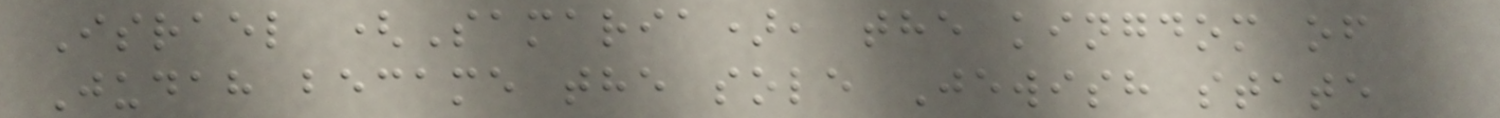Israel (Samaria), the kingdom of
Judah became the sole Jewish state
